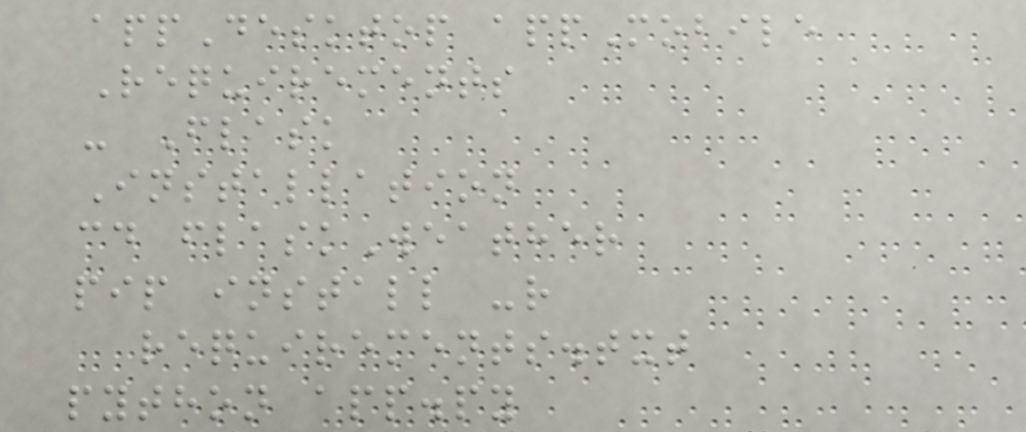appDesktop appMobile
Requirements
- Flask
Installation
cd flaskWeather
pip install -r
requirements.txt
python app.py
